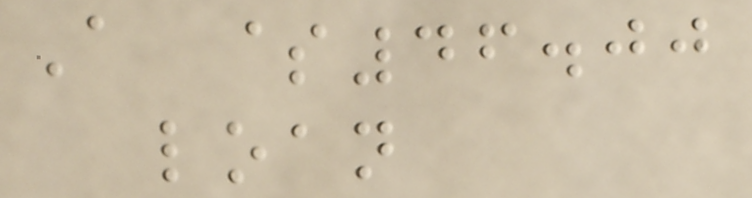A $46.00
loan
